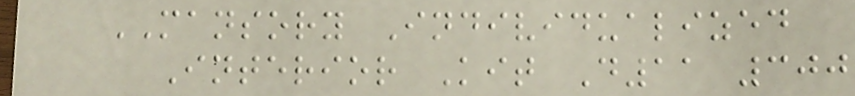MANSORY Individualized
Interior Kit D11 300
